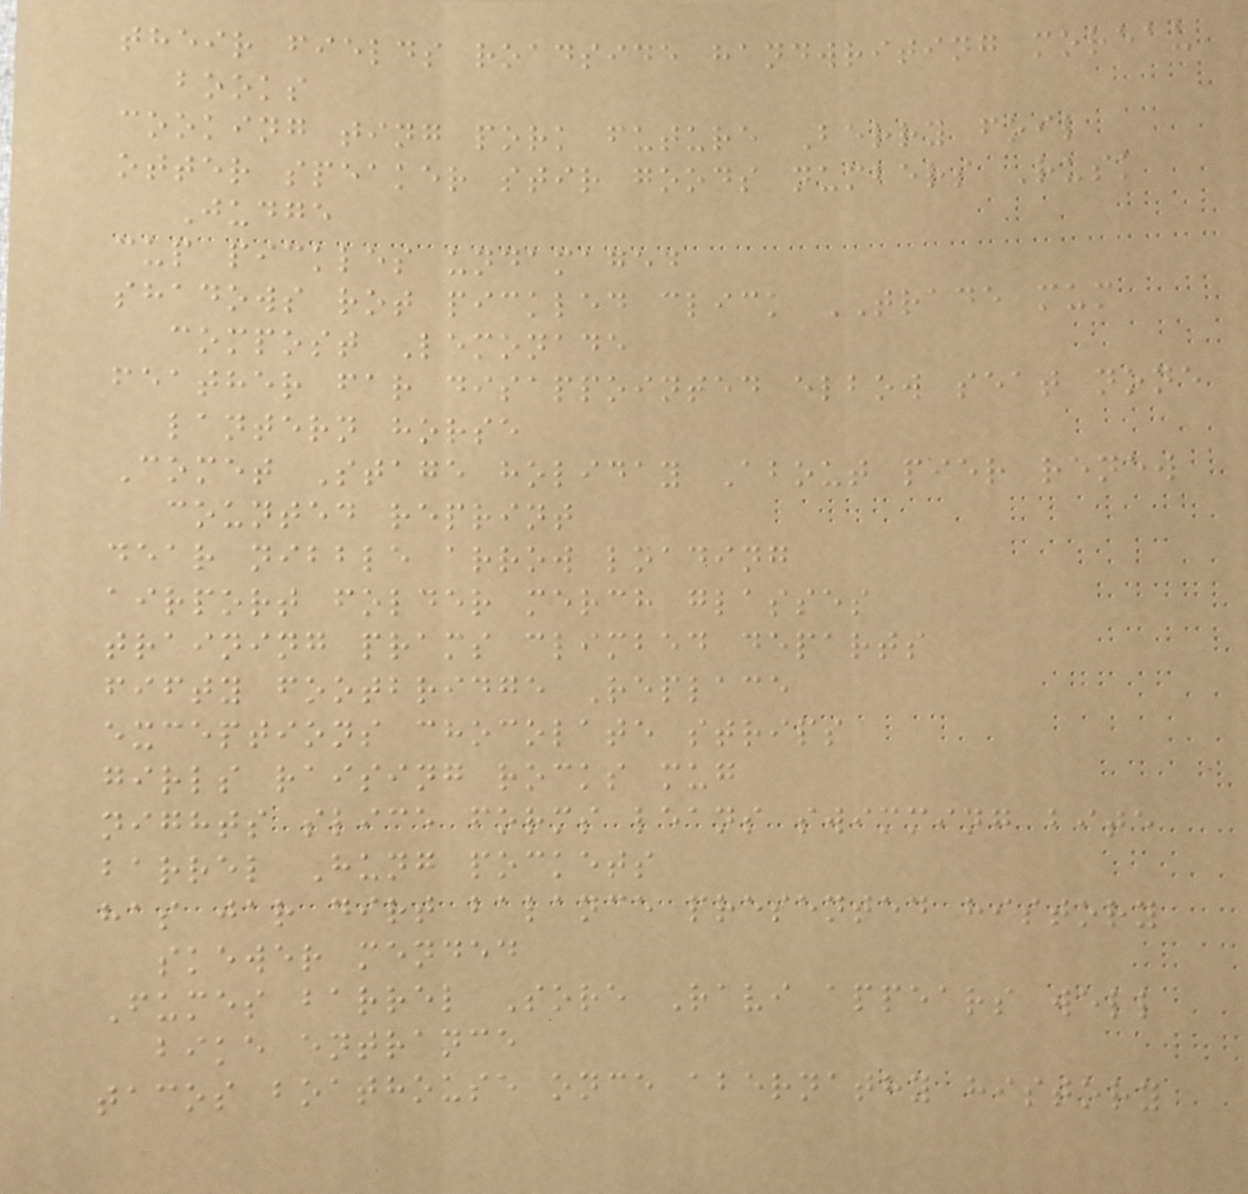their fields roadside handwriting moreau
books
cooking ting pork future Berry foil
otter speaker stir goods numbers Rusk
Judge
cup pickles undamaged
shadows rot pickled click TRADE mum
compost Lemonade
feather far disappointed elbow seat none
lantern horse
Comet Stage holiday About pier renew
counted reprint
dear nibble arrow loading
airport folder merch glasses
training prams climbed departs
fifty footbridge Replace
exceptions chocolate strips
girls raising rocks mug
nights slice forms leans swimming bite
barrel Hung pockets
has jar dirt balance presented history
skewer mended
Fumes barrel Sore Ravi appears well
bike entrance
tacos boathouse once abernathy history
